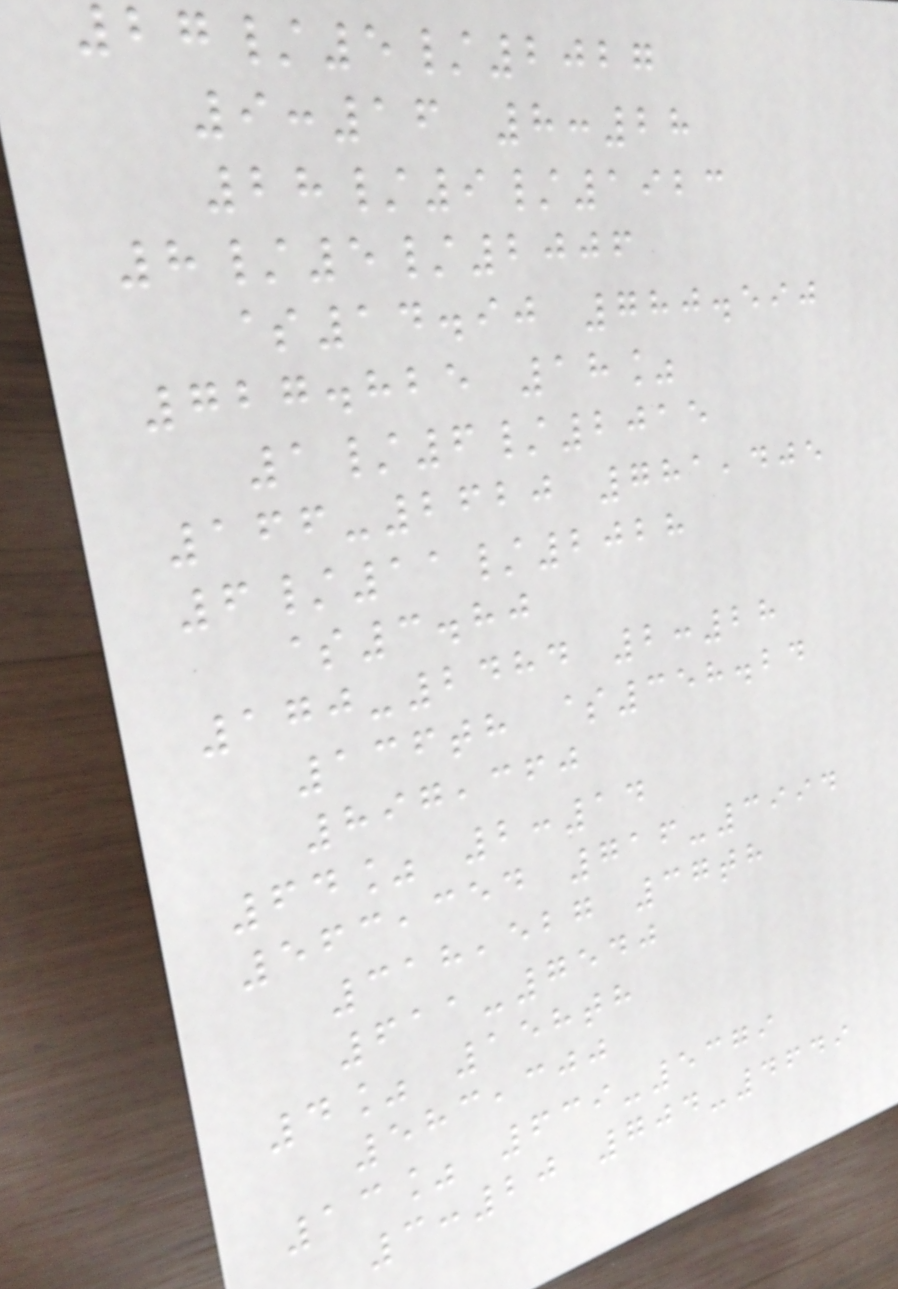27/5/2027
9:16 8:28
28/9/1923
8/5/2006
$14.90 780.590
727.825 18%
1/6/2015
166-2620 781,405
6/11/2028
$3.80
170-2484 2:28
136th $358.24
897,360
64% 2:14
563,354 716-3994
318,527 37th
611-7540
4% 158th
583,300
13% 639-5379
3:20 704-4649
